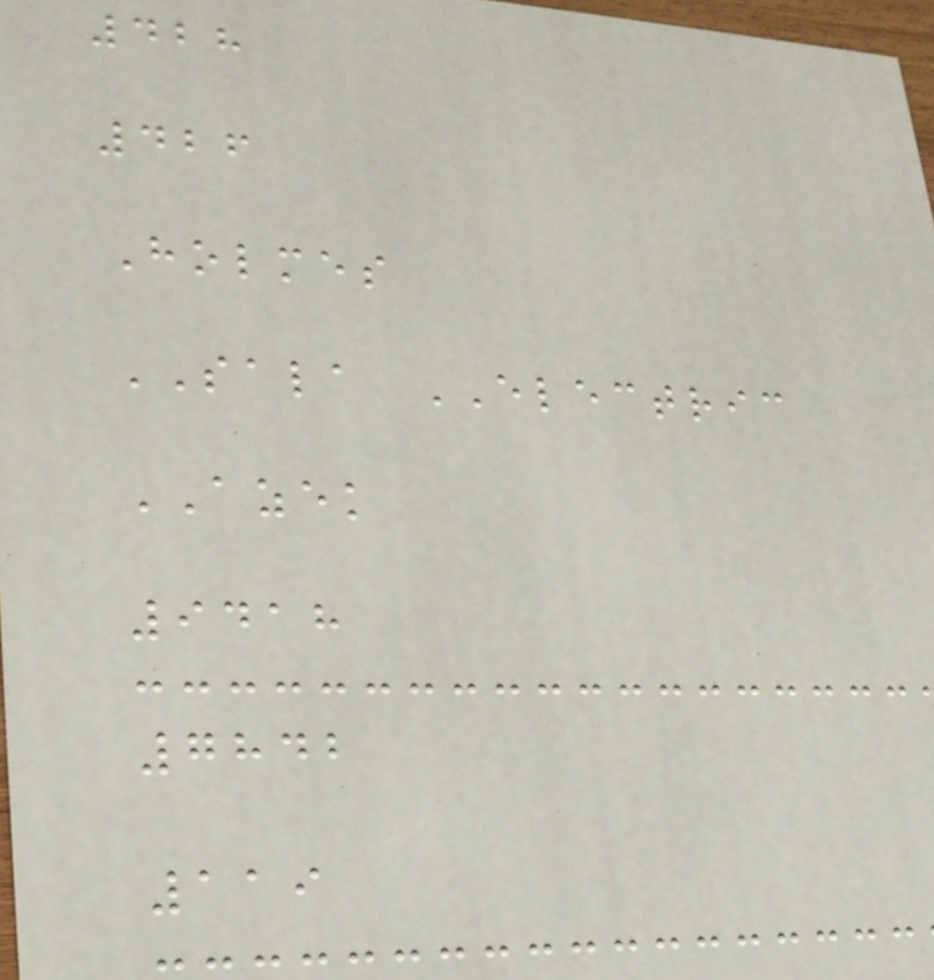428
426
Holmes
SALA ELECTRIC
AZEK
9418
7842
119
